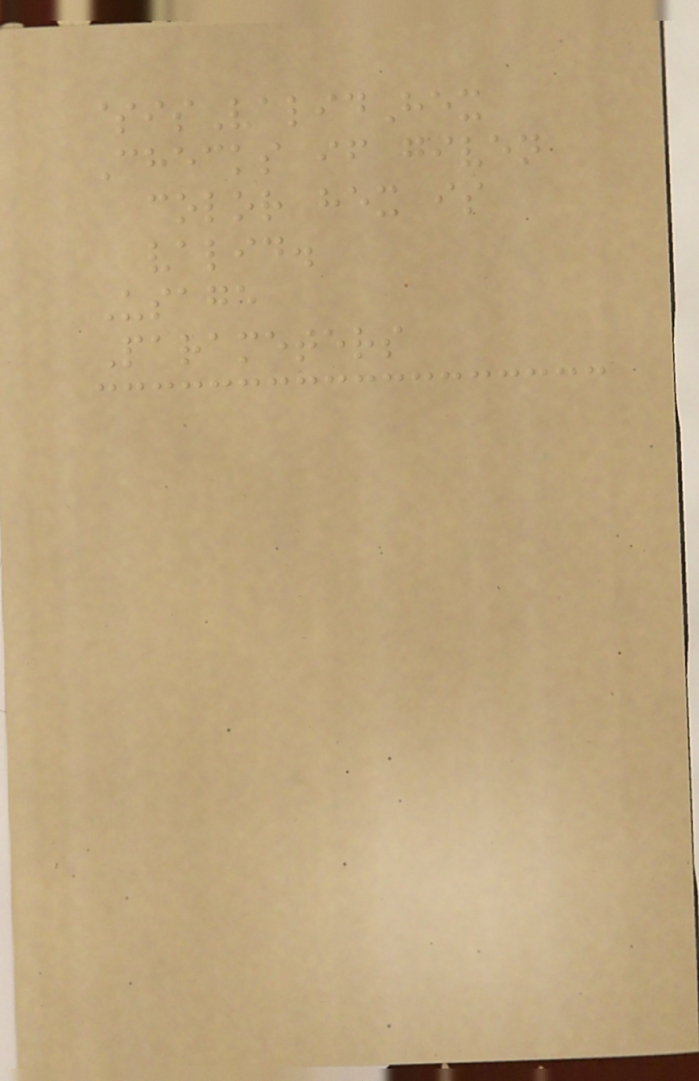$isValidHex
Checks if given
color hex is
valid.
Usage
Parameters
